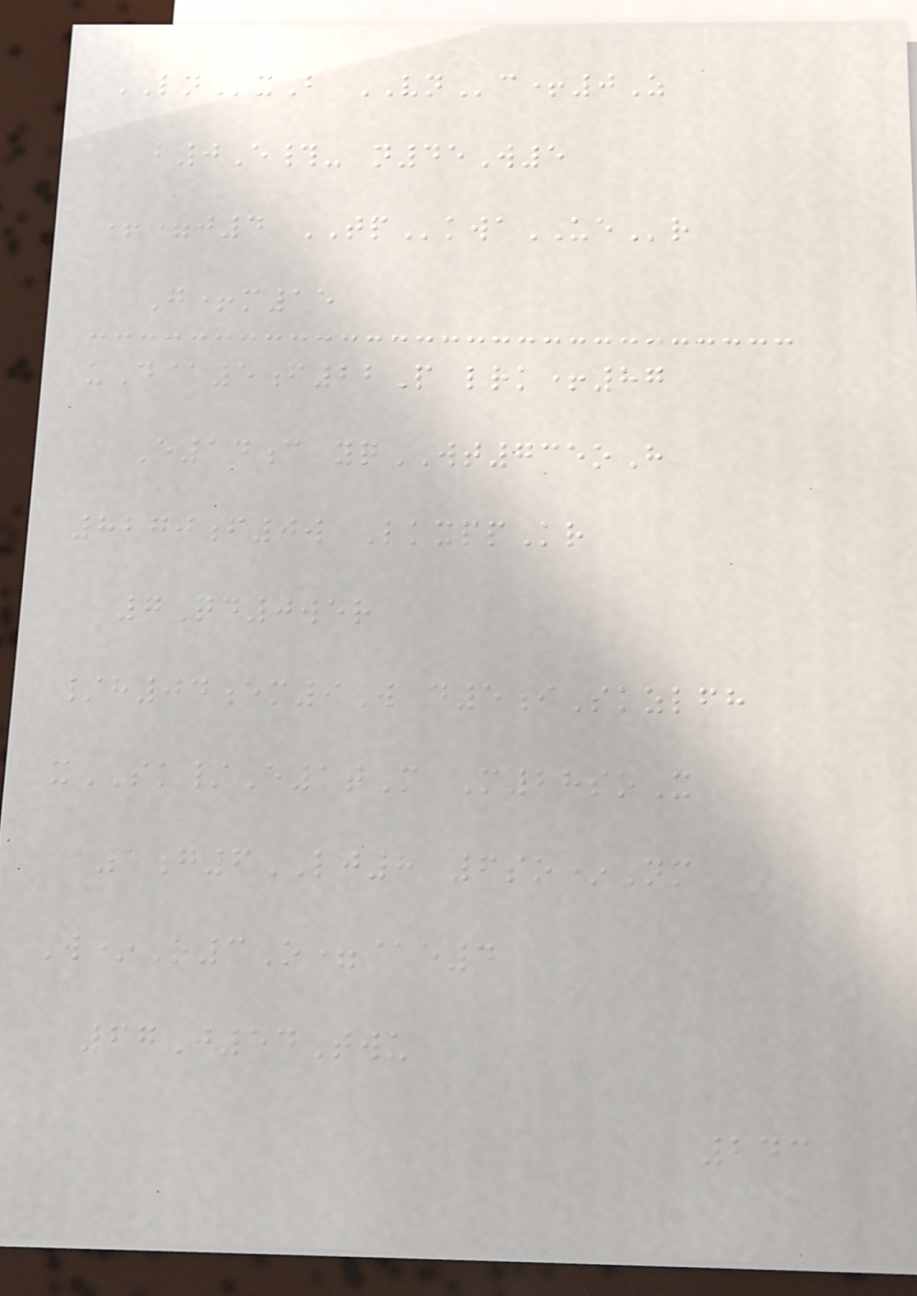LNxB VNc+0Z
b0E#- n45W5
+=j4 TPkwaUEr
G+m15
uD@5f22P lrk+87
E14c yqWT735oH
8270f0w LkxppKr
7Qd0wer
/h04em9W d5iSkzlfh
xSK/E1tM M28soX
1g6LJ8 6so*Nm
W*O3O=@e4
67J54Twu
243
